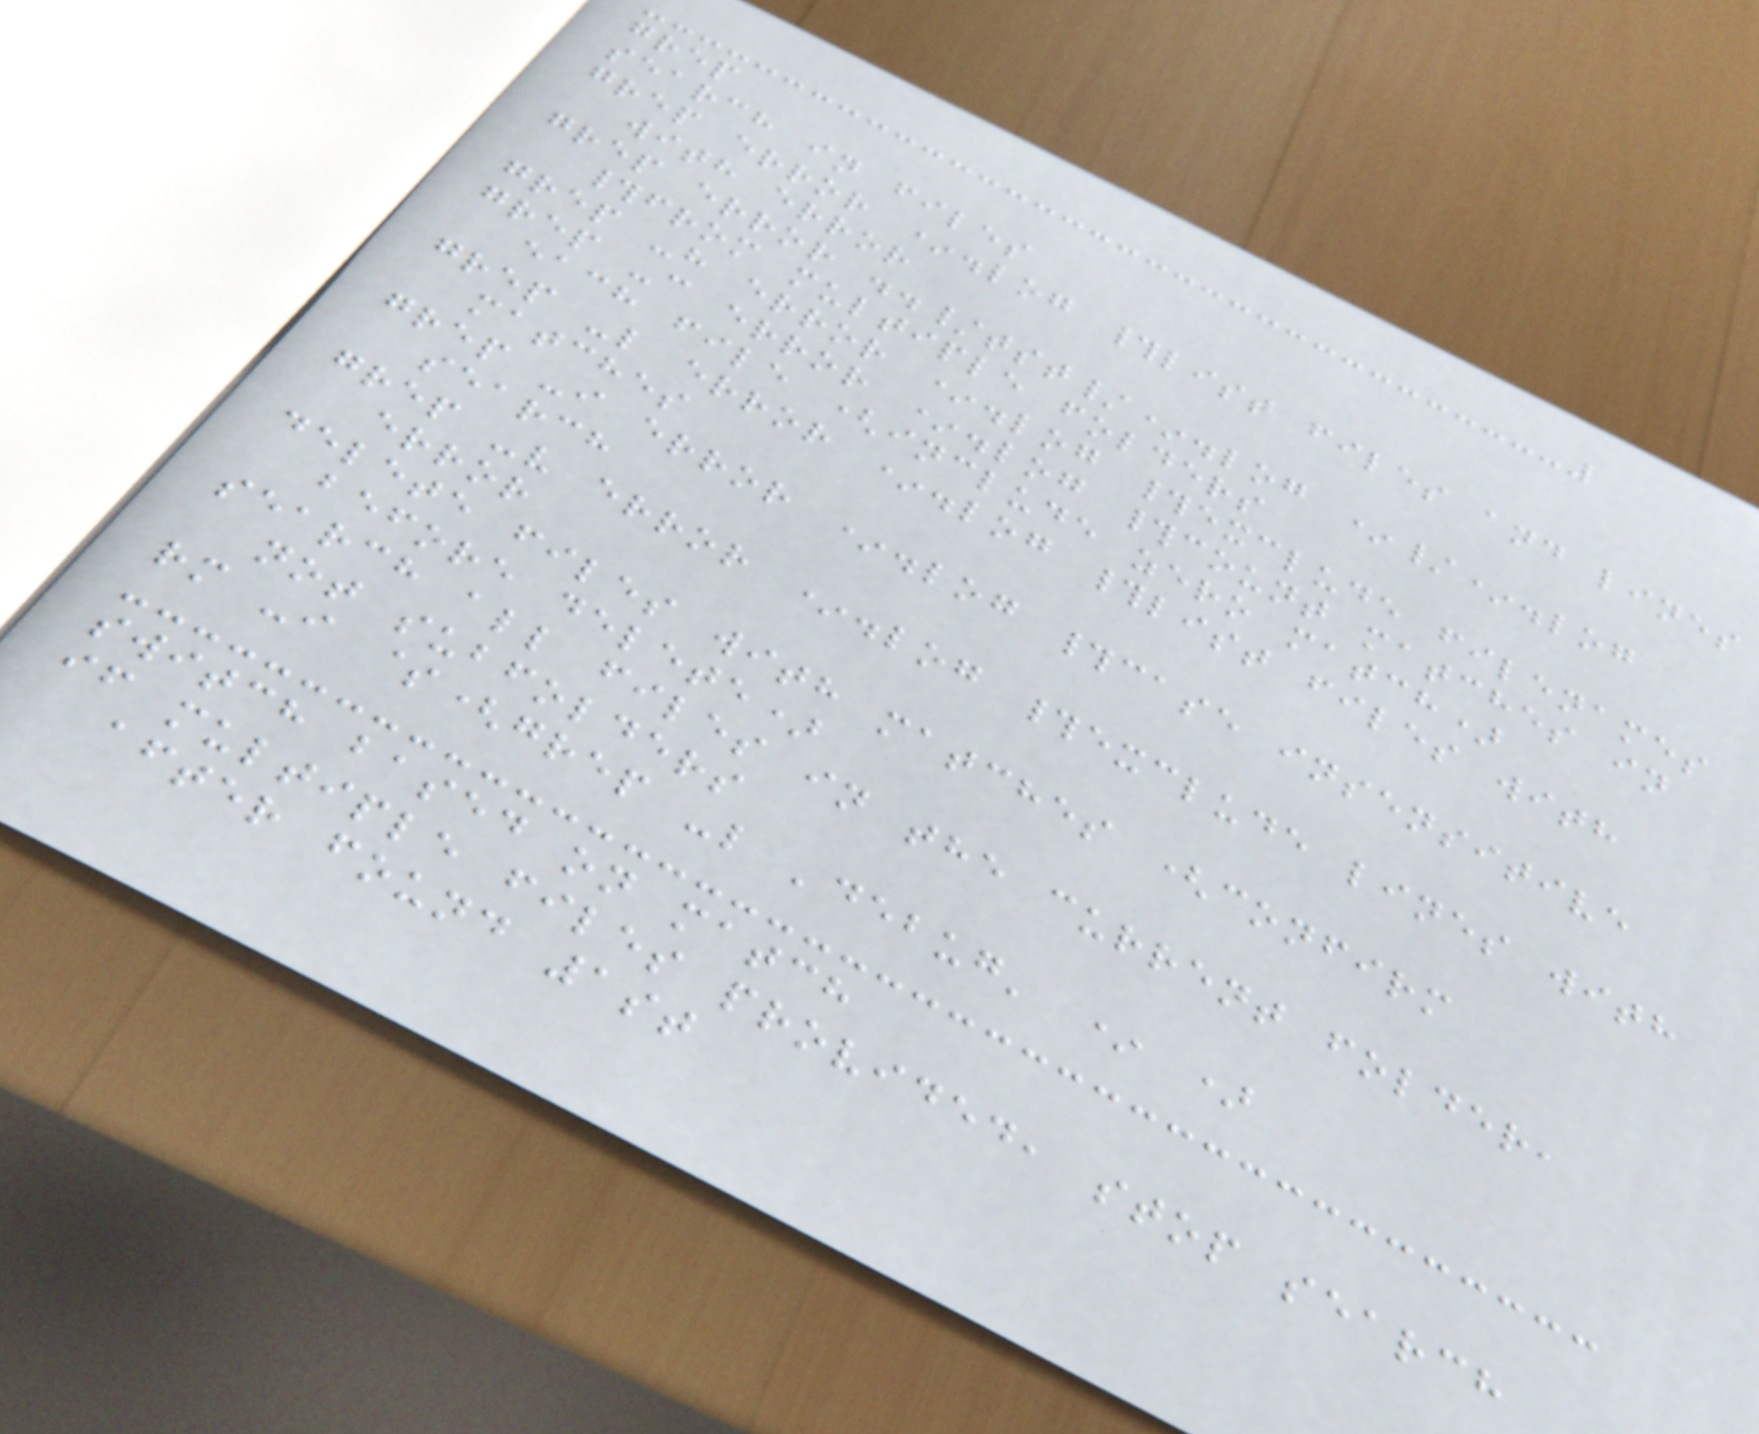grep
search in files
grep error *.log #list files and lines
with error
grep error ../tst/*.log */*.log
#from multiple folders
grep -h error *.log #exclude filenames
grep -c error *.log #count matches in
each file (include zero match)
grep -l error *.log #list files with
matches
grep -i error *.log #case insensitive
search
grep -v error *.log #exclude lines with
error
delete files with matches (confirm
before delete)
search all files in the current folder,
not subfolders
rm -i $(grep -l 'debug' * )
switch based on match
if multiple files provided, stop search
after found 1st
